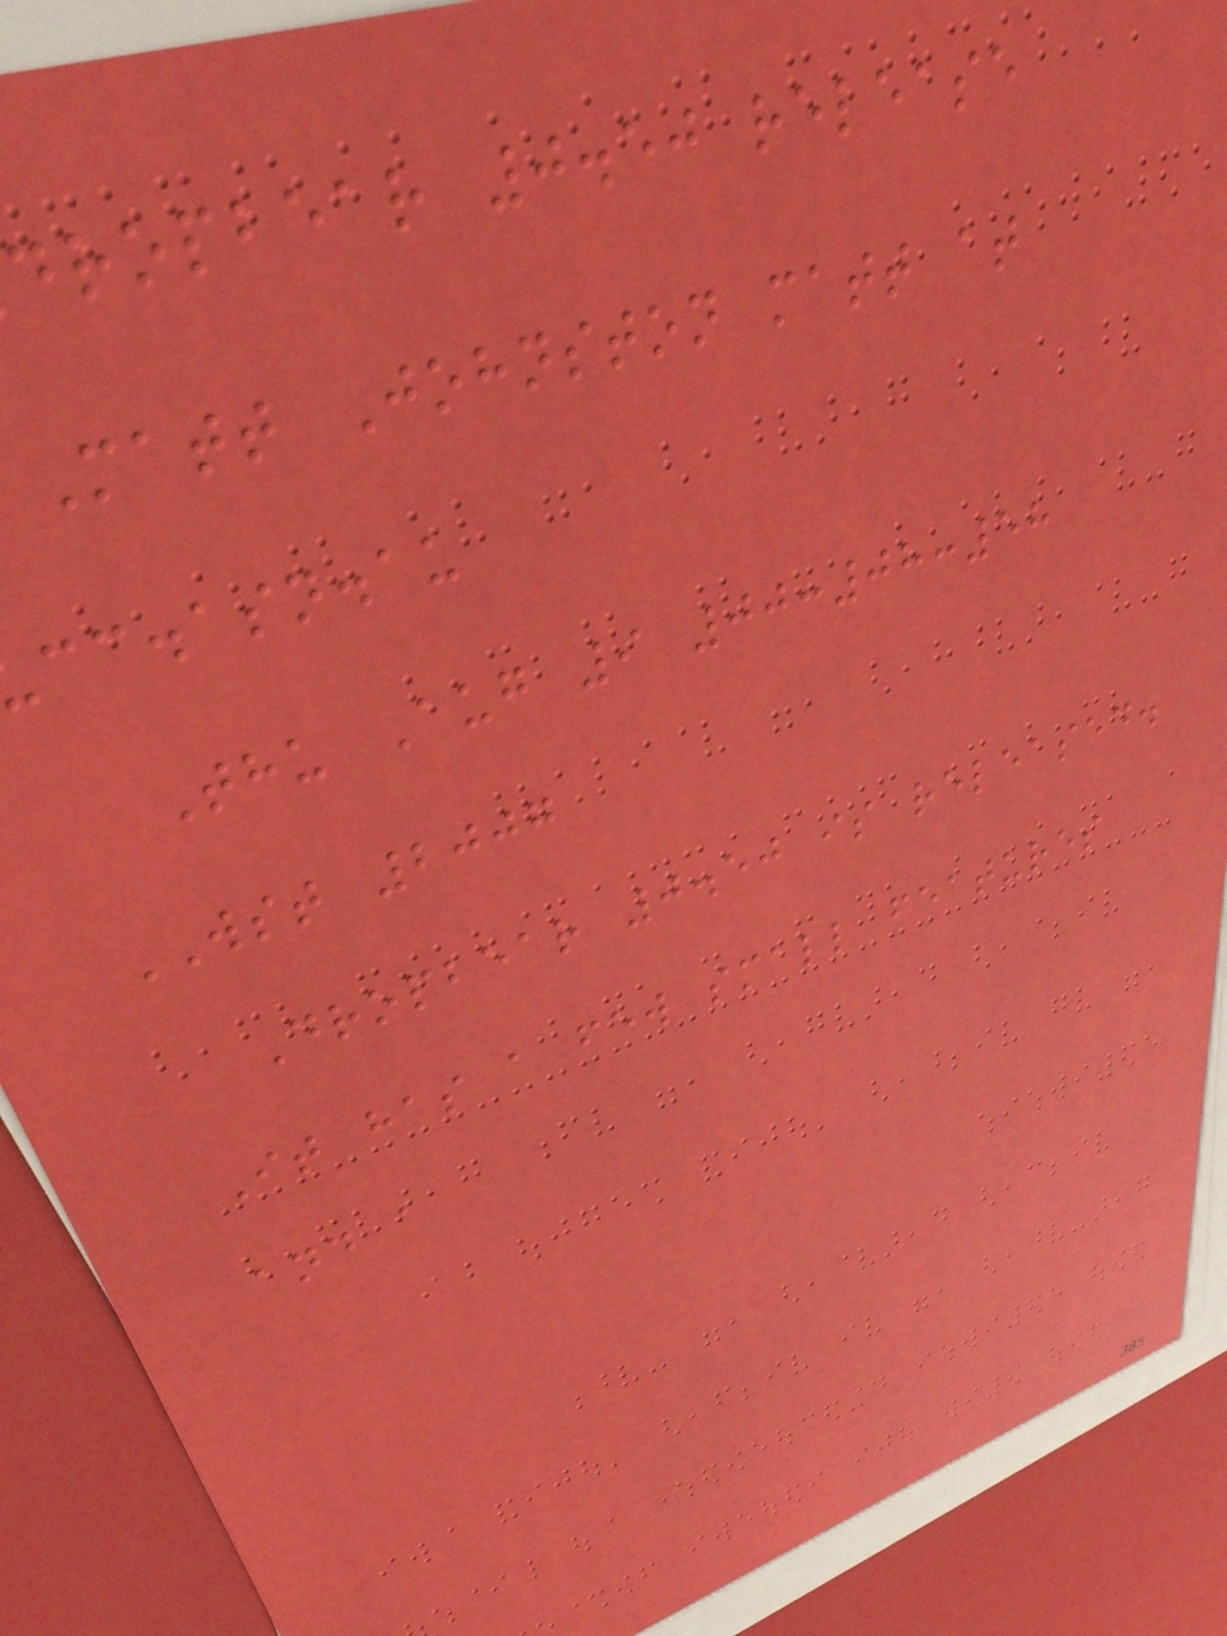dropbear 0.50 release
Matt Johnston matt at
cc.asn.au
Thu Aug 9 00:08:58
WST 2007
Dropbear 0.50 is released.
It has a few small features
and a
